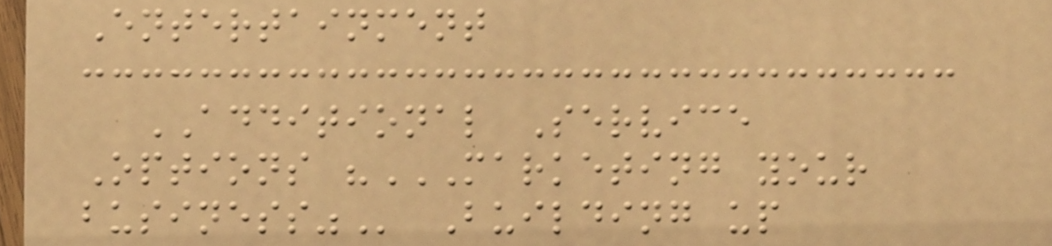Entertainment
ADDITIONAL Service
Options "MARKETING YOUR
BUSINESS" Building up
